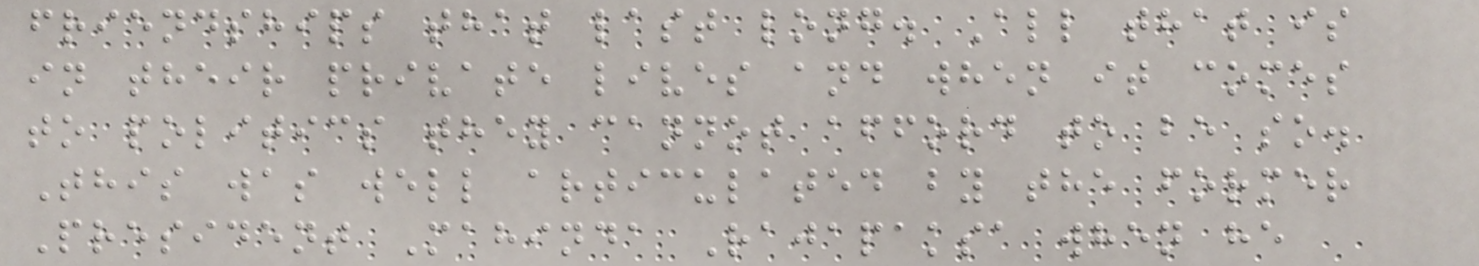friendships that last long. All that is
in their private lives and when it comes
to politics they cannot afford to be so.
This was well articulated by the former
President Mahinda Rajapaksa when he
